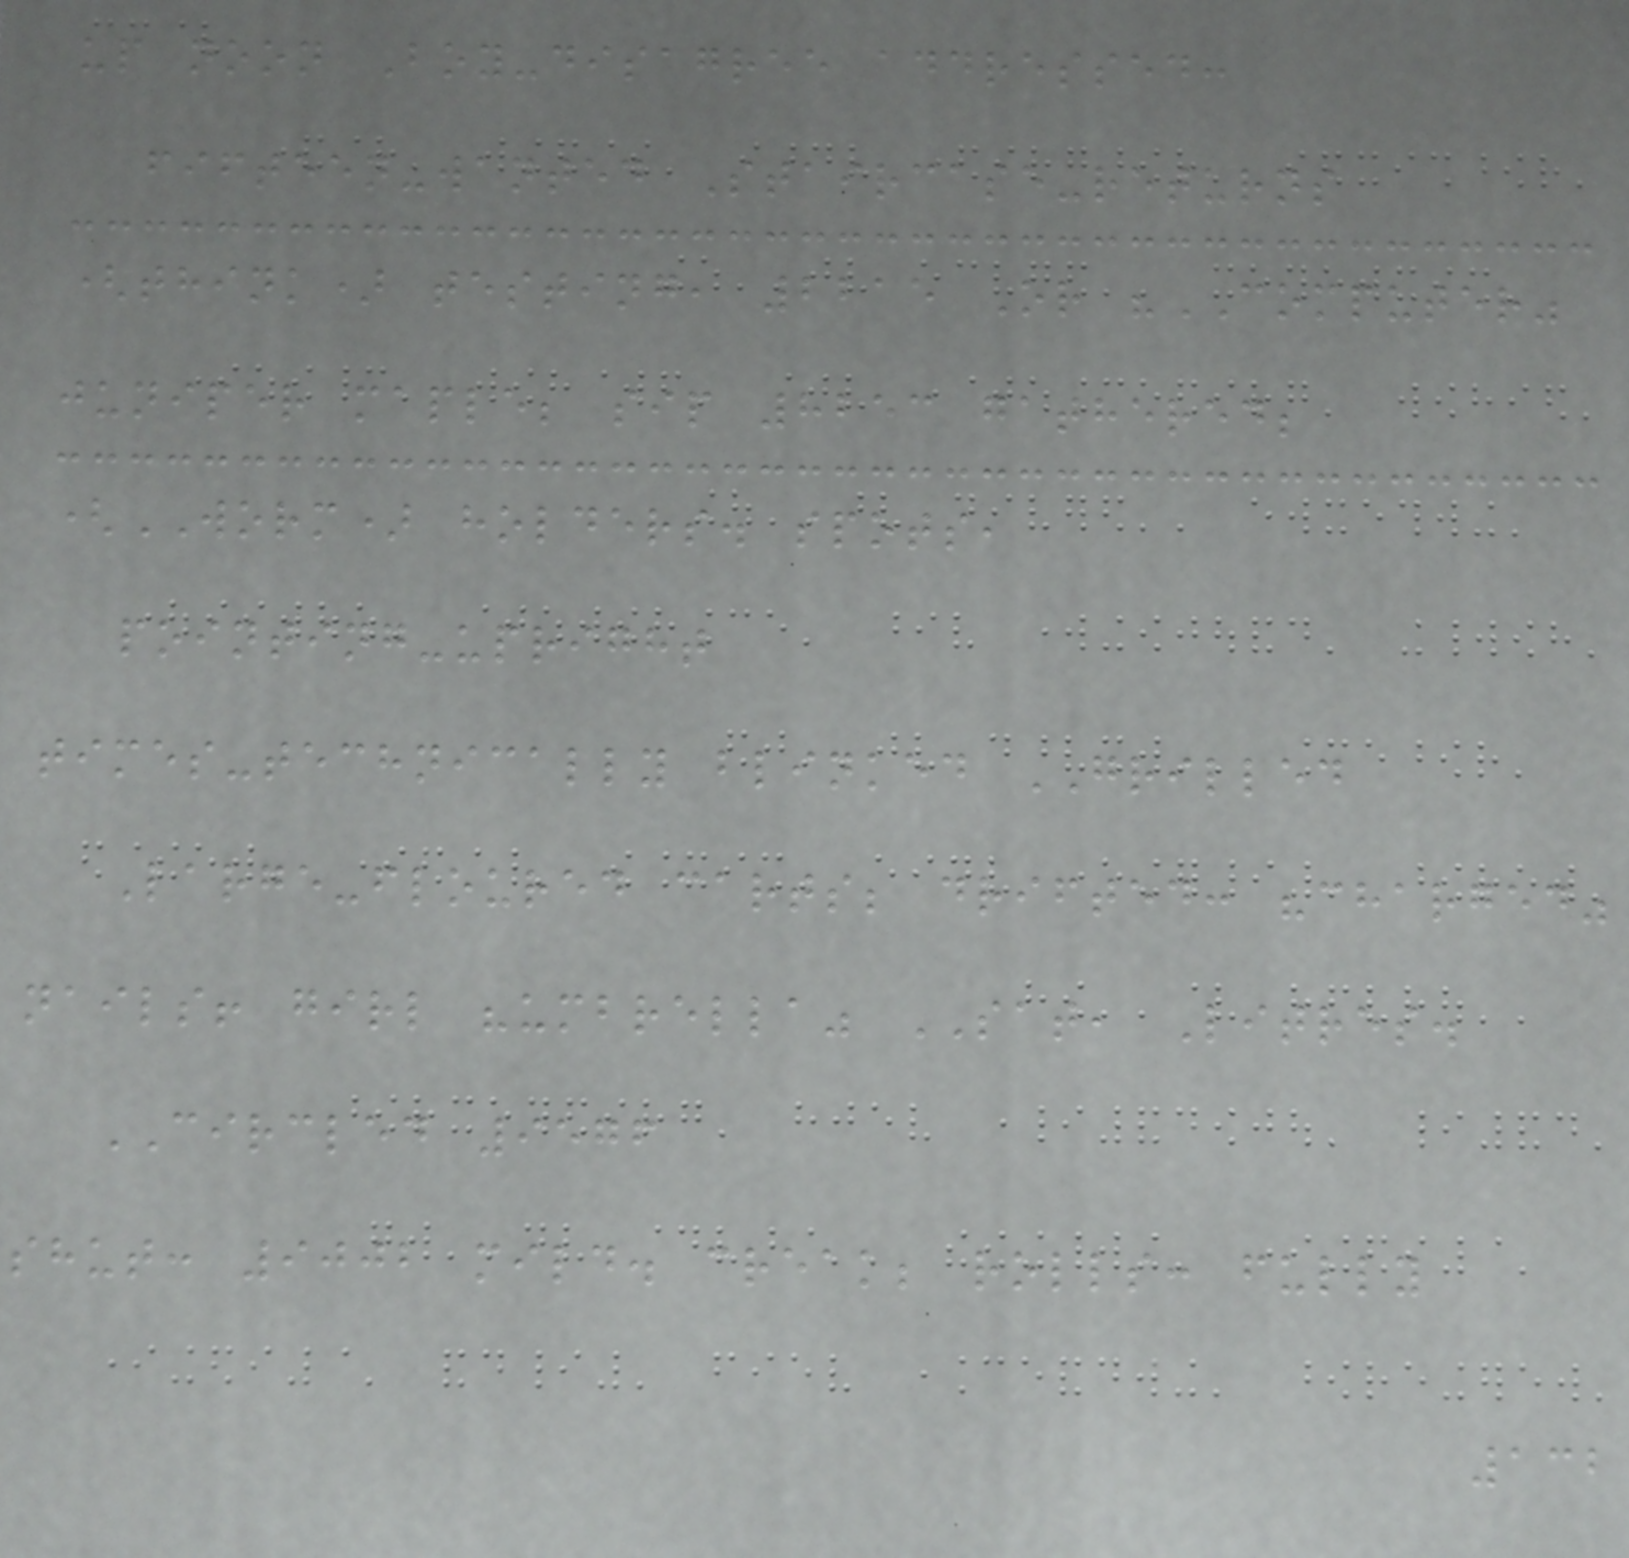up noon Boy-disagree addressed:
fifteen-wanted Staircase-returns
(think) testing, 2215 Or "COMPUTER"
juniper maple; sip 8253 gathered;
(WORM) holders. spots,
pointing-upright
times-technically blinked GRILLED
Large-floured carts; drifted: "charged"
nails! girl "umbrella" SAT, Litres.
CIRCLED 9576
shut: 9002 mild. creak; rolls: fully
132
